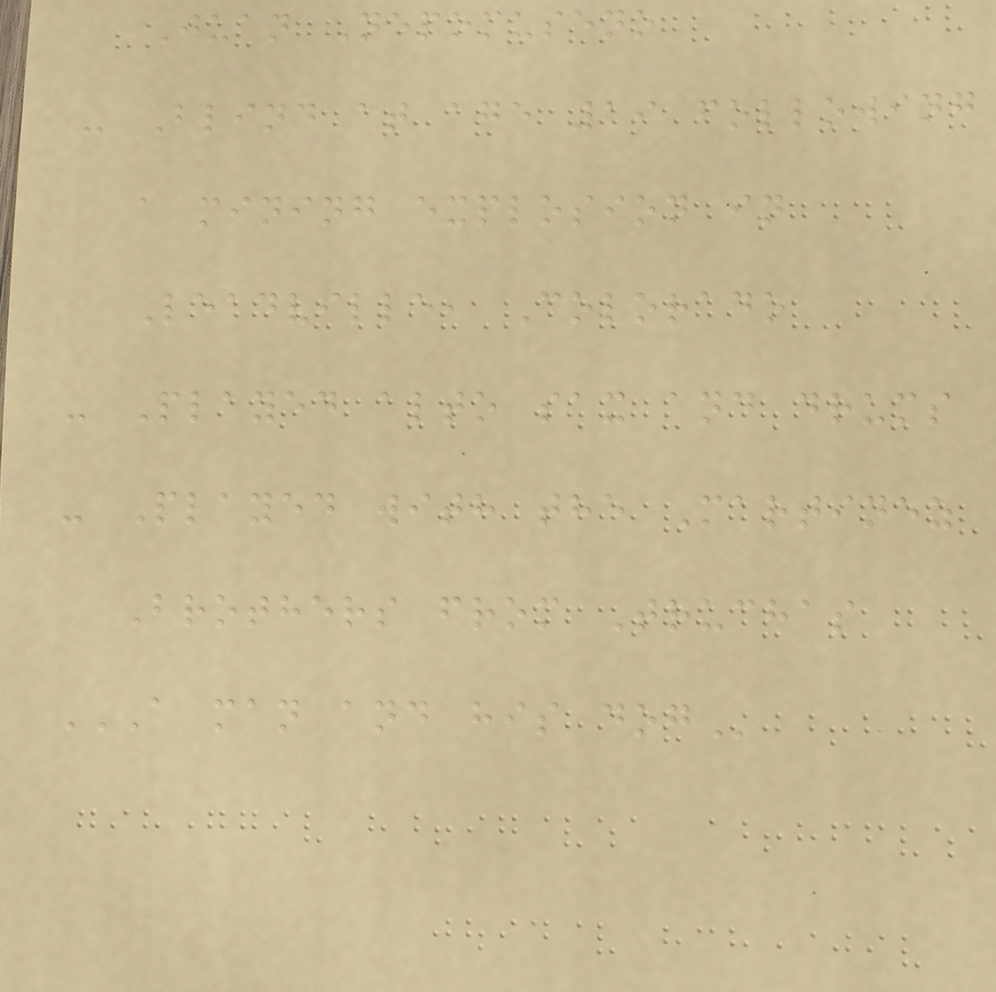Juan Nepomuseno
- Blind at age 19 following
a mining explosion in
Leadville, Colorado
- Played alto sax and drums
- Played with the Martinez
Brothers from Truchas
A MAN AND HIS DOG
